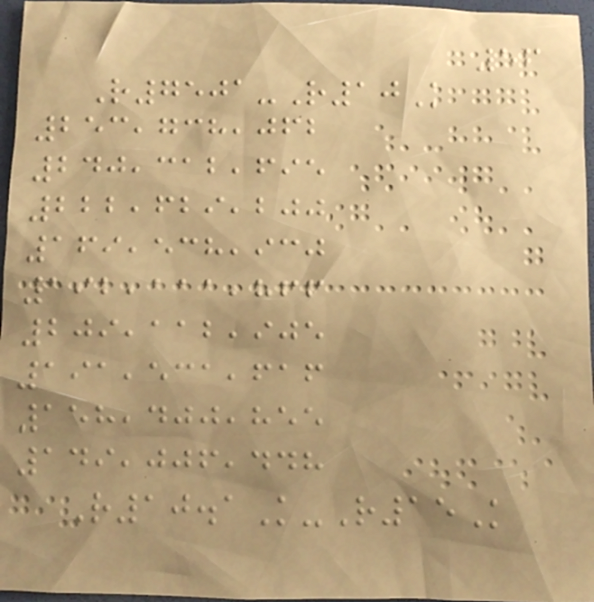56
R7501-R10K
253,738,062
240,312,695
222,629,200
169,538,930
192,111,866
209,112,905
191,531,616
158,400,855
149,006,448
R10.1K-R15K
